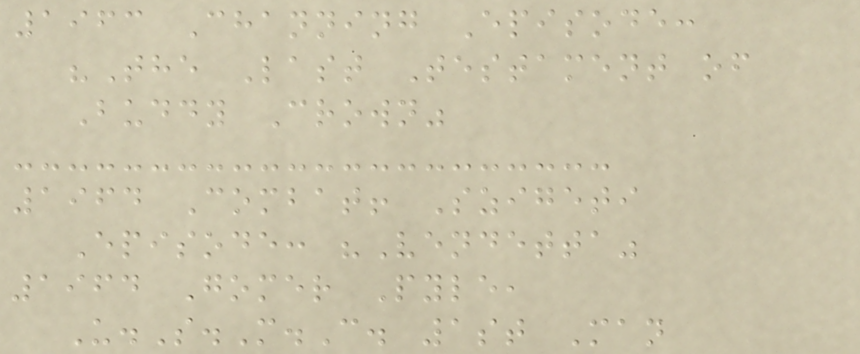1963 Channing Episode:
"The Last Testament of
Buddy Crown"
1964 Combat! Szigeti
Episode: "Vendetta"
1964 Gomer Pyle,
U.S.M.C. 1st Man
